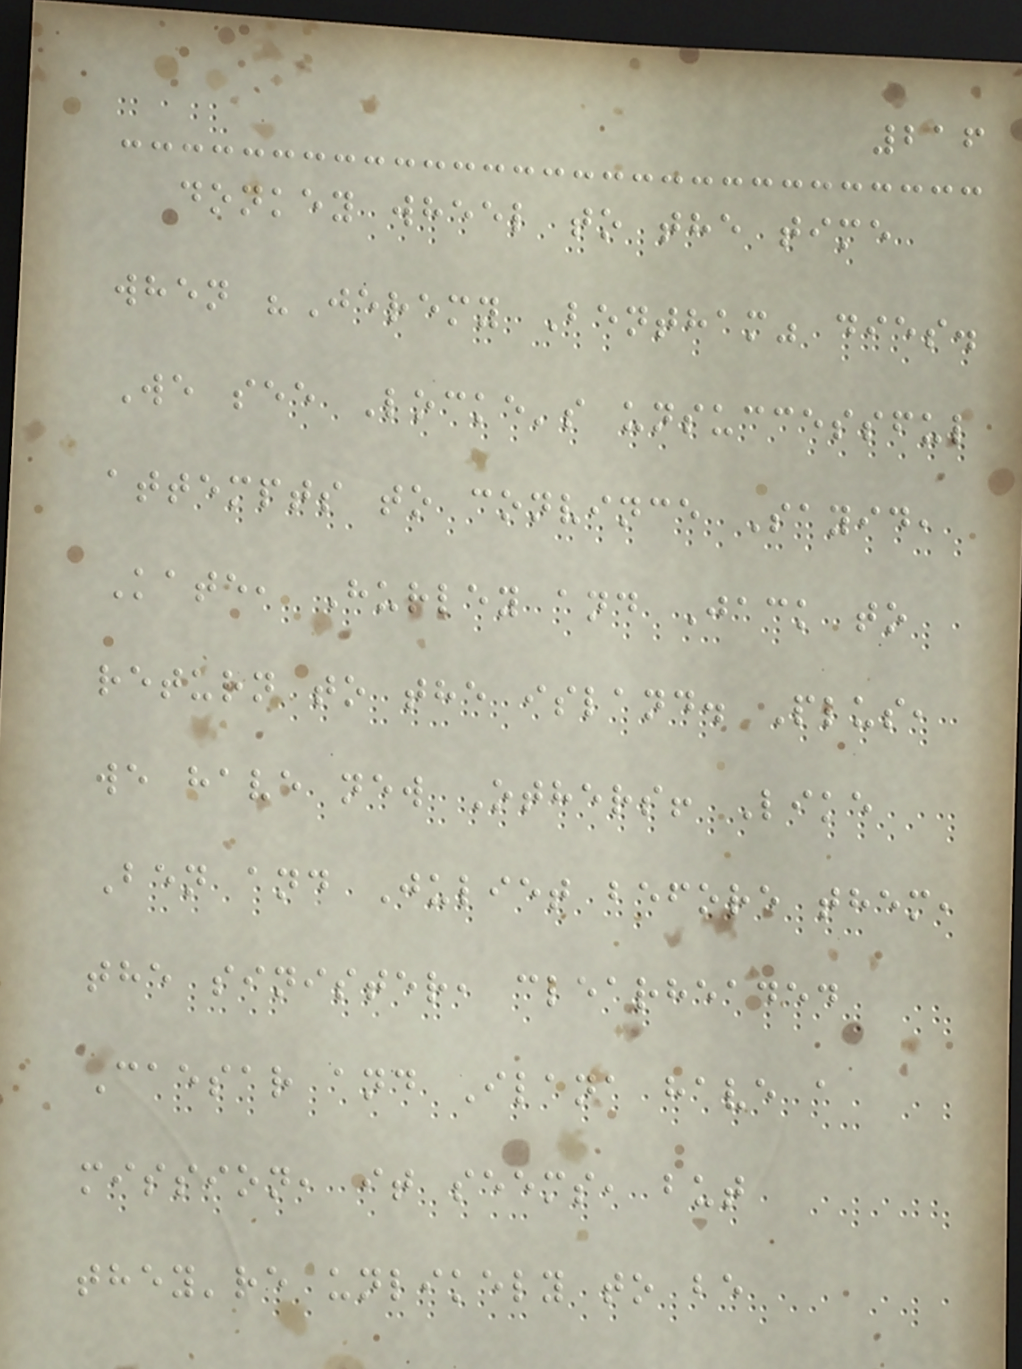216
donkey wheel to the time
when "Jeremy Bentham" dies.
We see Locke's unsuccessful
attempts to convince Sayid,
Kate, Hurley and Jack to
return to the island. Plus,
we have new Others! Like
Ben and Juliet before them,
the sinister, clearheaded
Caesar and Ilana have a
mission, it seems, but
they're unlikely to be
